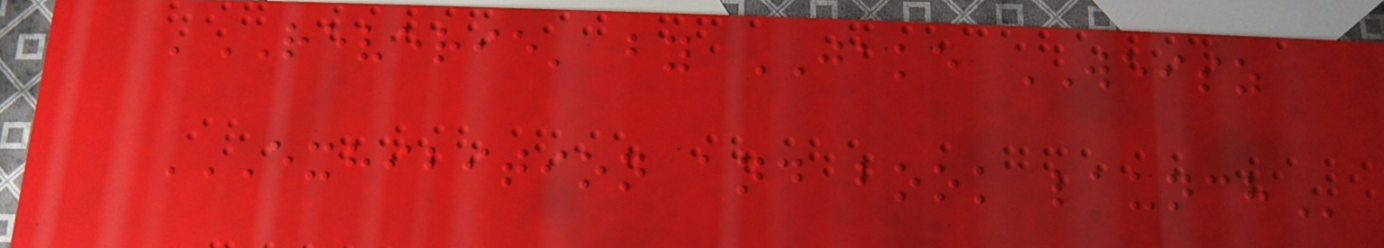'REVERIE' by JAKE WEISZ
EXHIBITION AND BOOK LAUNCH
